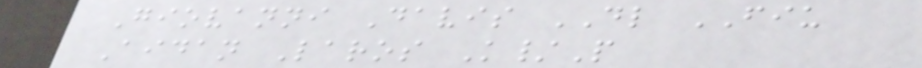Giovanni Davis DL FIU
Aidan Laros K/P
